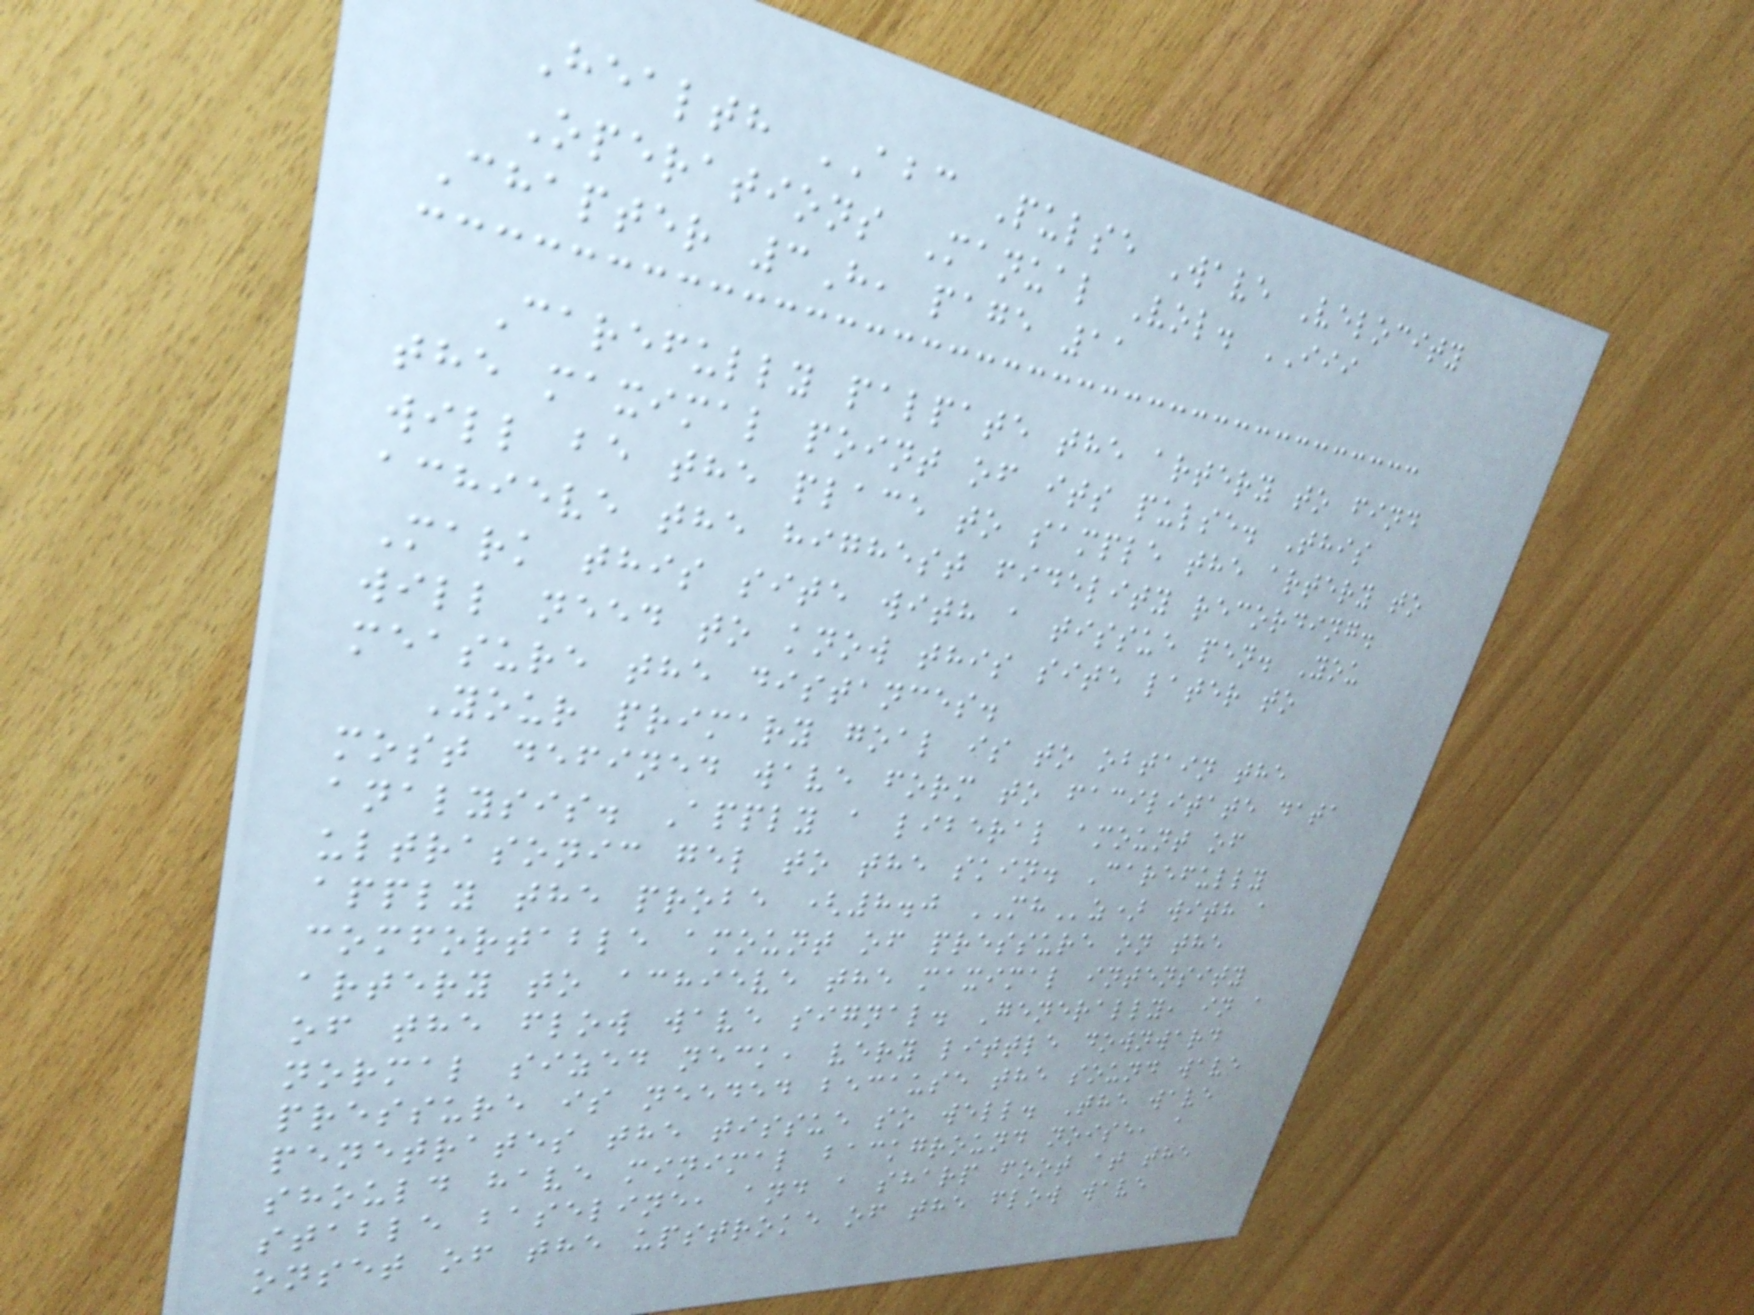Health ABC Pulse Wave Velocity
Operations Manual Vol. III
Chapter 3H, page 11
Carefully palpate the artery to find
the maximal point of its pulse. This
will be the place to sample the artery to
achieve the highest fidelity recording.
Mark this site with a tissue pen. You
will need to know this site later to
measure the distances.
Your primary goal is to obtain the
most defined wave form to facilitate data
analysis. Apply a liberal amount of
ultrasonic gel to the skin. Carefully
apply the probe (8.0 MHz) with a
comfortable amount of pressure on the
artery to achieve the maximal intensity
of the flow wave signal. Generally, in a
normal sized neck, very little downward
pressure is needed because the sound wave
penetrates the tissue so well. The wave
should have minimal background noise, a
stable baseline, and a sharp foot at the
onset of the upstroke of the flow wave
